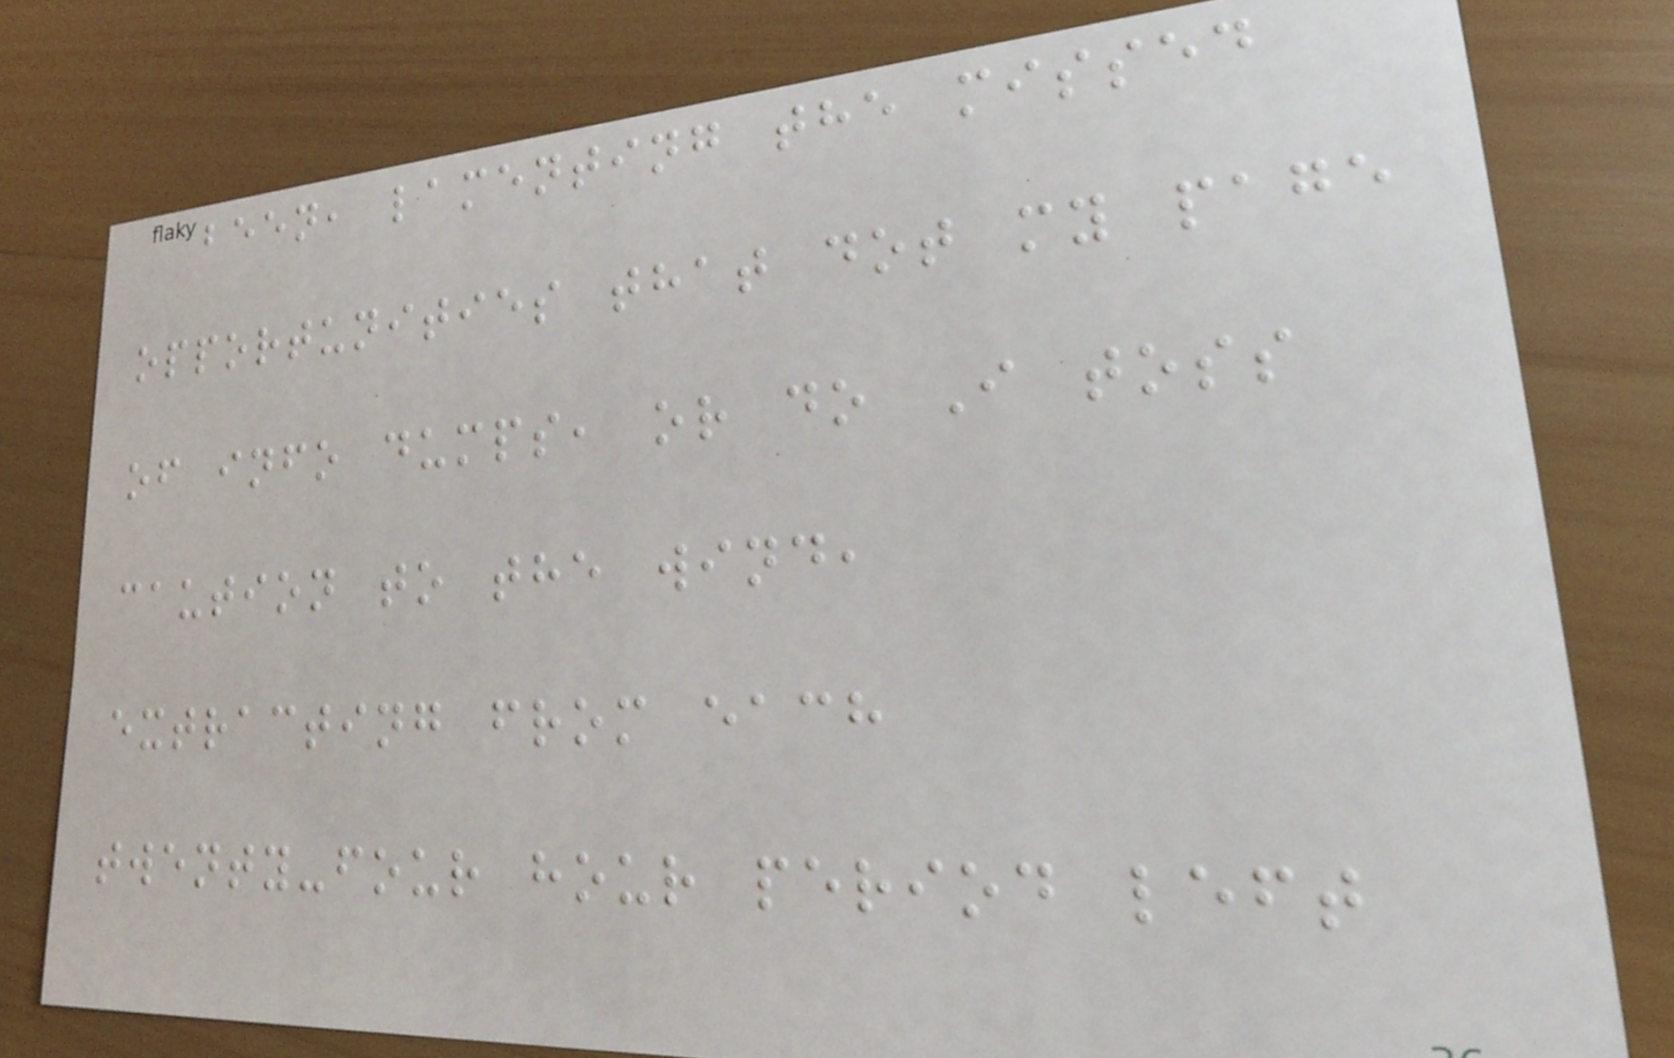been, lamenting the missed
opportunities that dot my page
of info dumps, or do I toss
caution to the wind,
extracting from each
twenty-four hour period left
